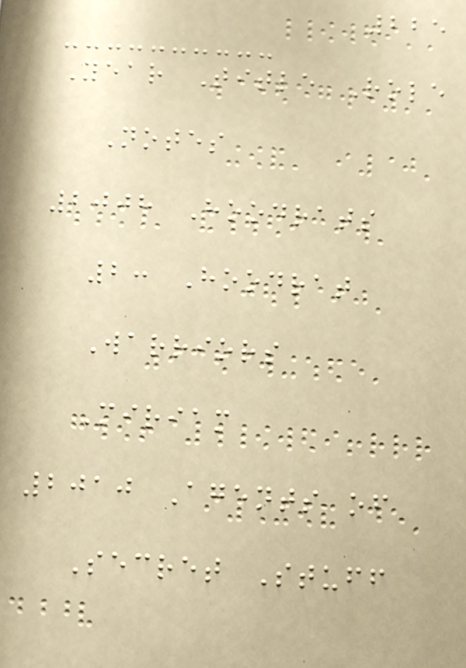225
Year Title Role
Notes
2008 Hoodrats
2: Hoodrat
Warriors
Miriam
2010 Agents of
Secret Stuff
